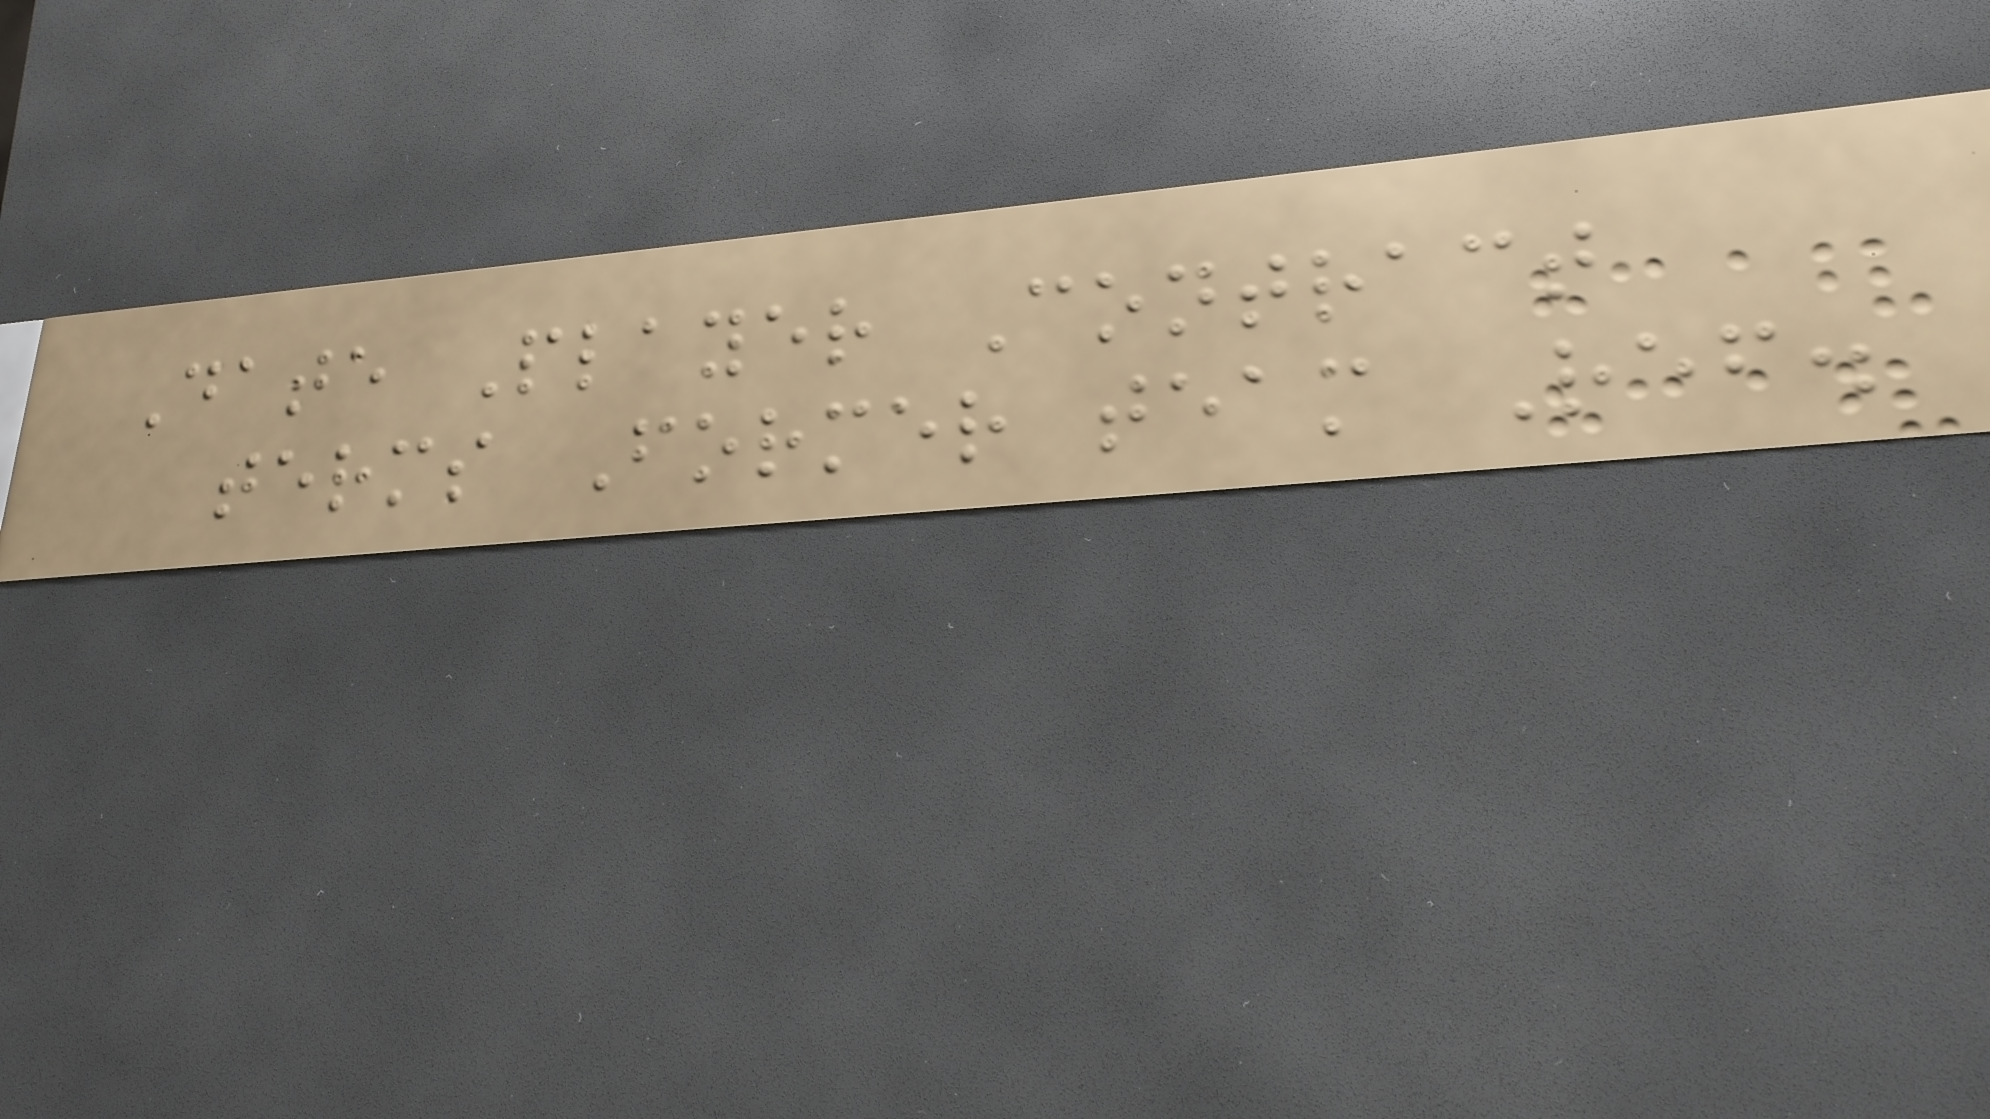Date Player Contract
terms Former team Ref.
